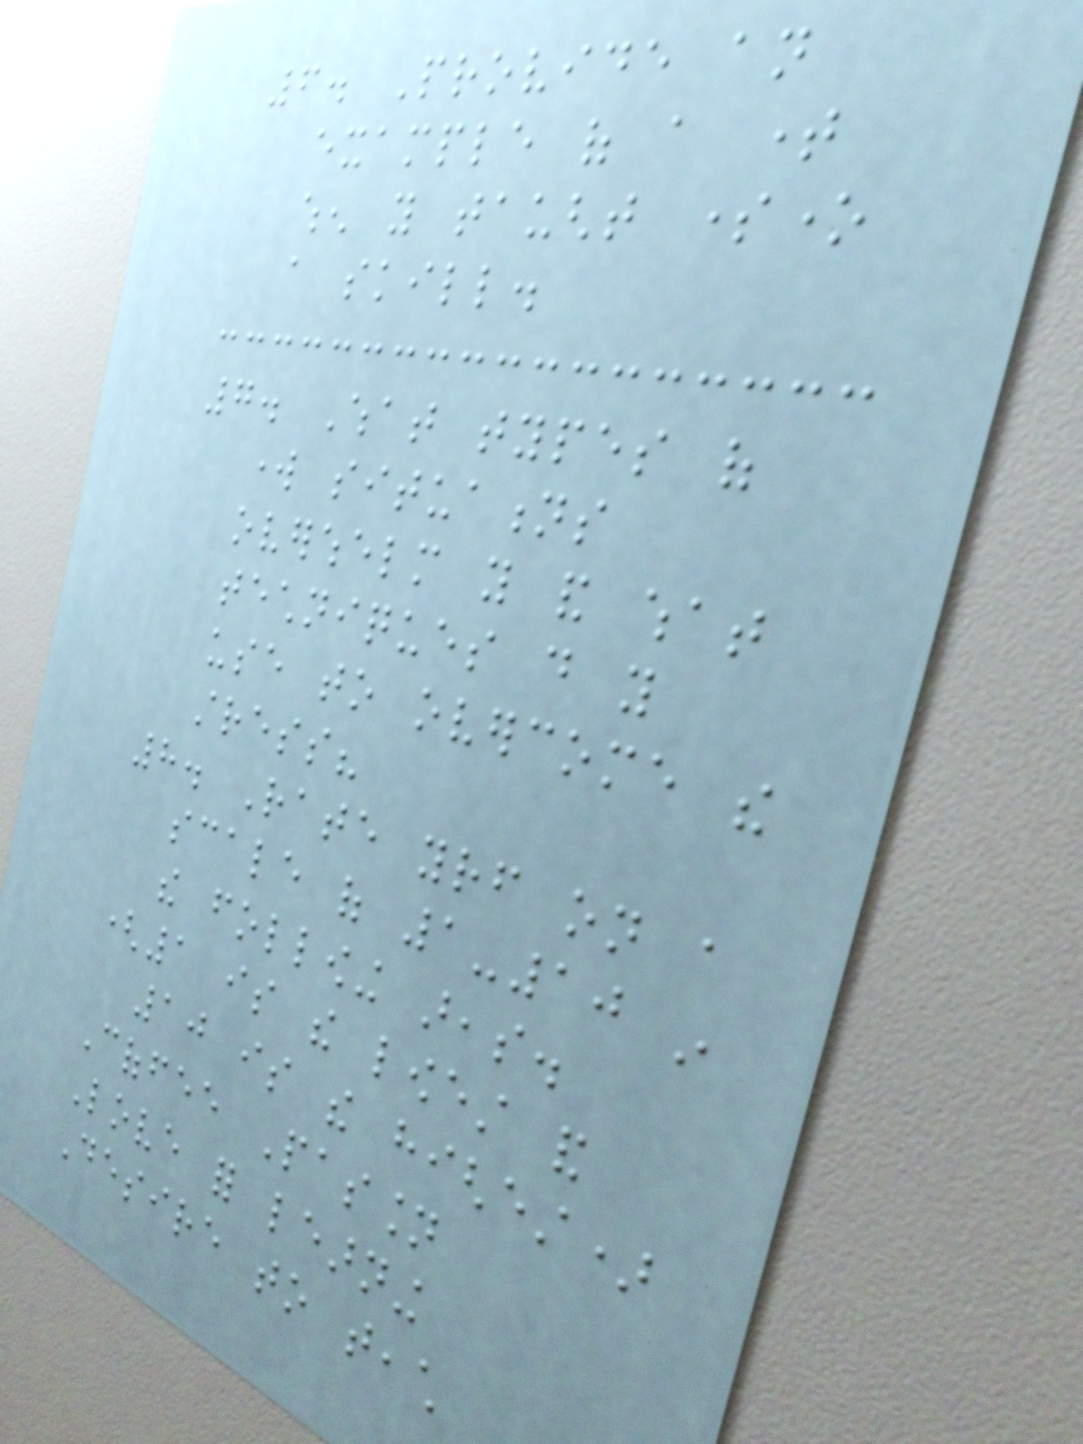6. Provide an
example of a time
when you taught someone
a skill.
7. What types of
work situations
overwhelm you and what
techniques do you
use to overcome the
stress?
8. Rate yourself on a
scale of 1-10 in
the following areas.
(1 is the lowest and
10 is the highest)
Coffee Passion
Love for learning
Desire to teach
